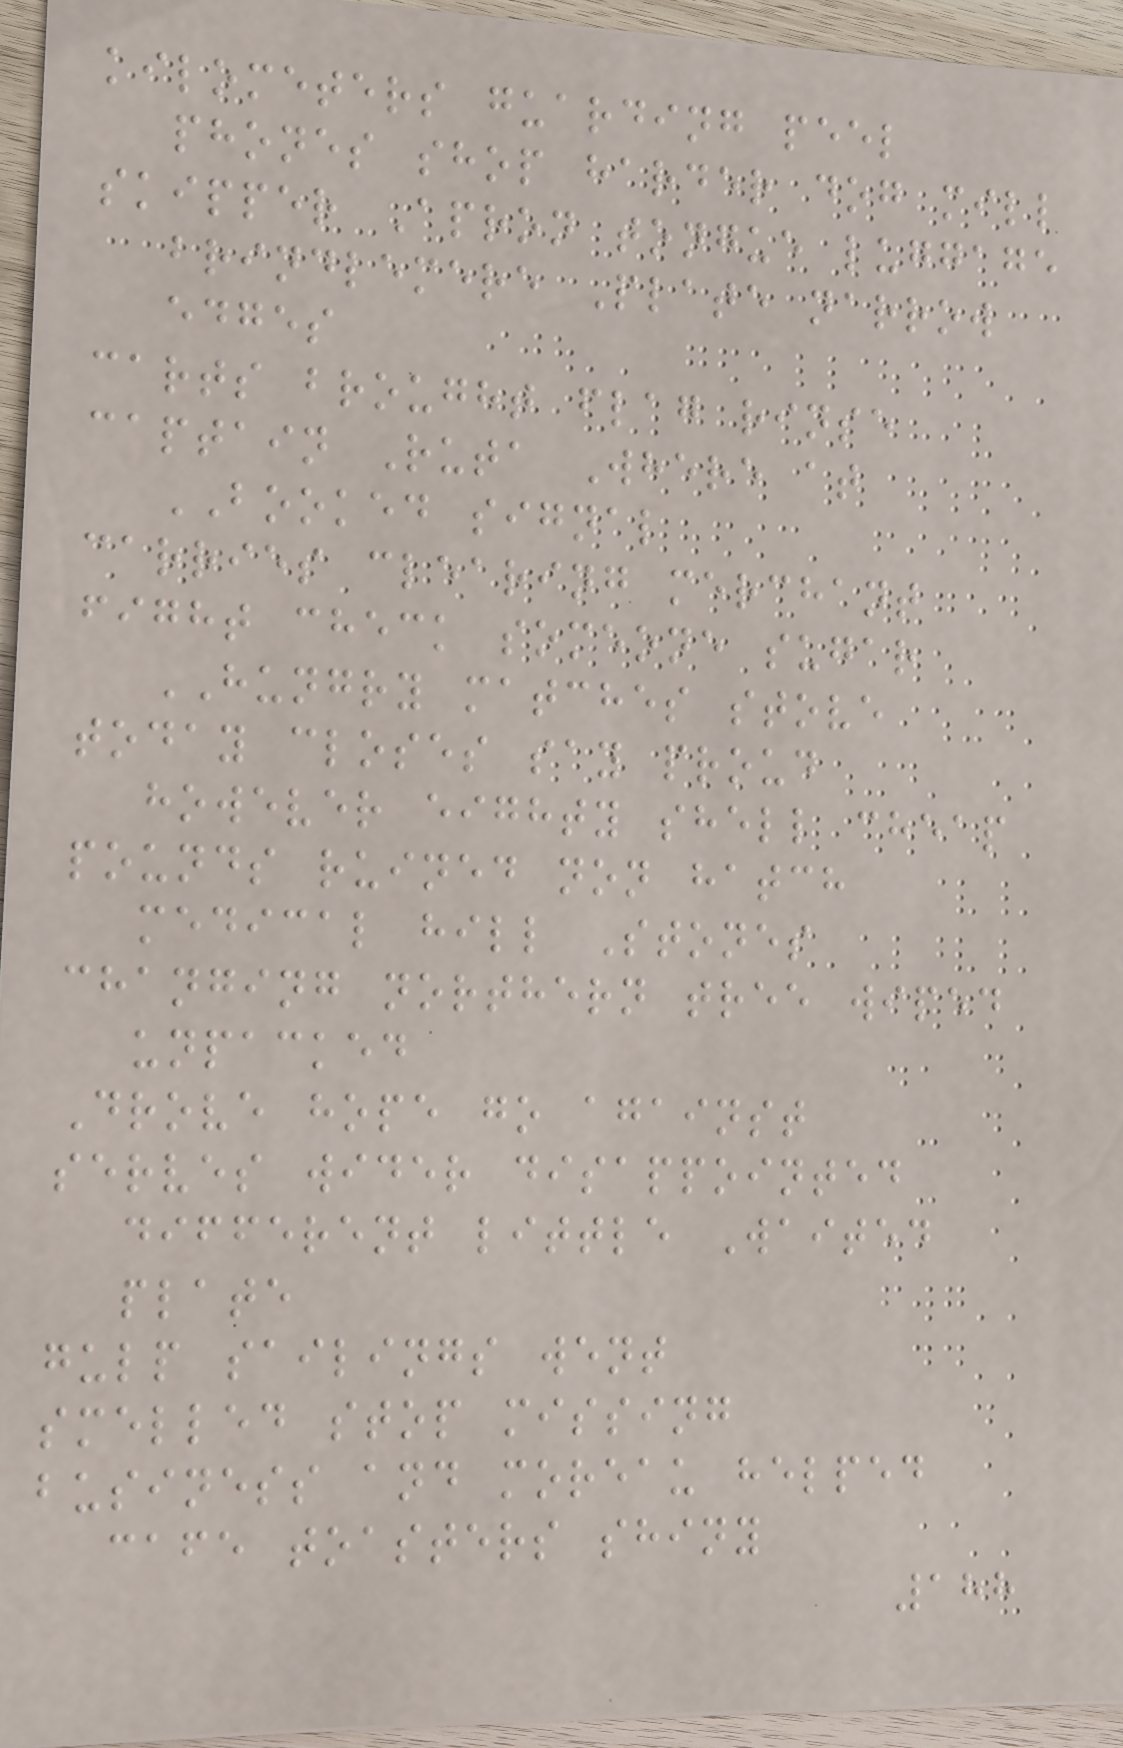kilometers guarding peel
phones shop harder dog mill
skipper Apron tongue luggage
brindlemere Plate narrow
edges
carts brought flag rinse
captain Ruta Where at
BOOKED signal
carries clearing merchant
fight check someone sugar
HUNGRY matches stove
today closes say proud
however eighty shell cheap
pounds ruined non hatch
medical hill Stones
changing northern tree wiped
unpacked
Drove hope go against
serves wider disappointed
different little Waited
plate
gulp sailings went
smelled stop missing
business and moreau helped
cafe toasters shiny
188
